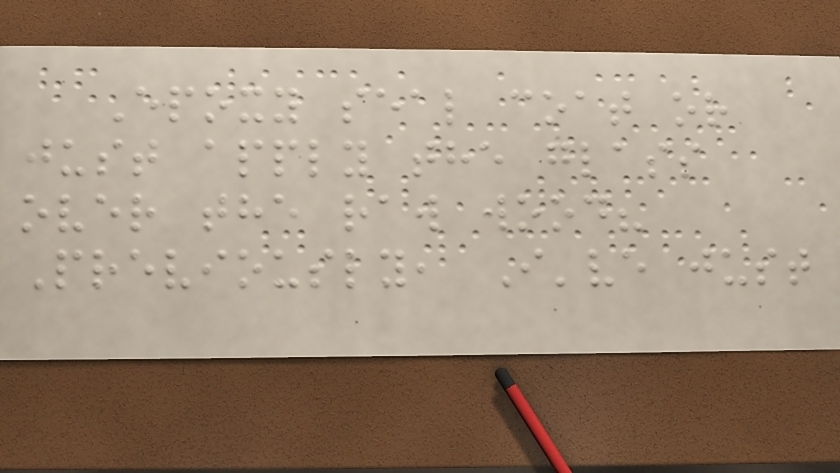Epoxy seal coat or
just apply the glass
over the raw wood?
Previously, I've just
